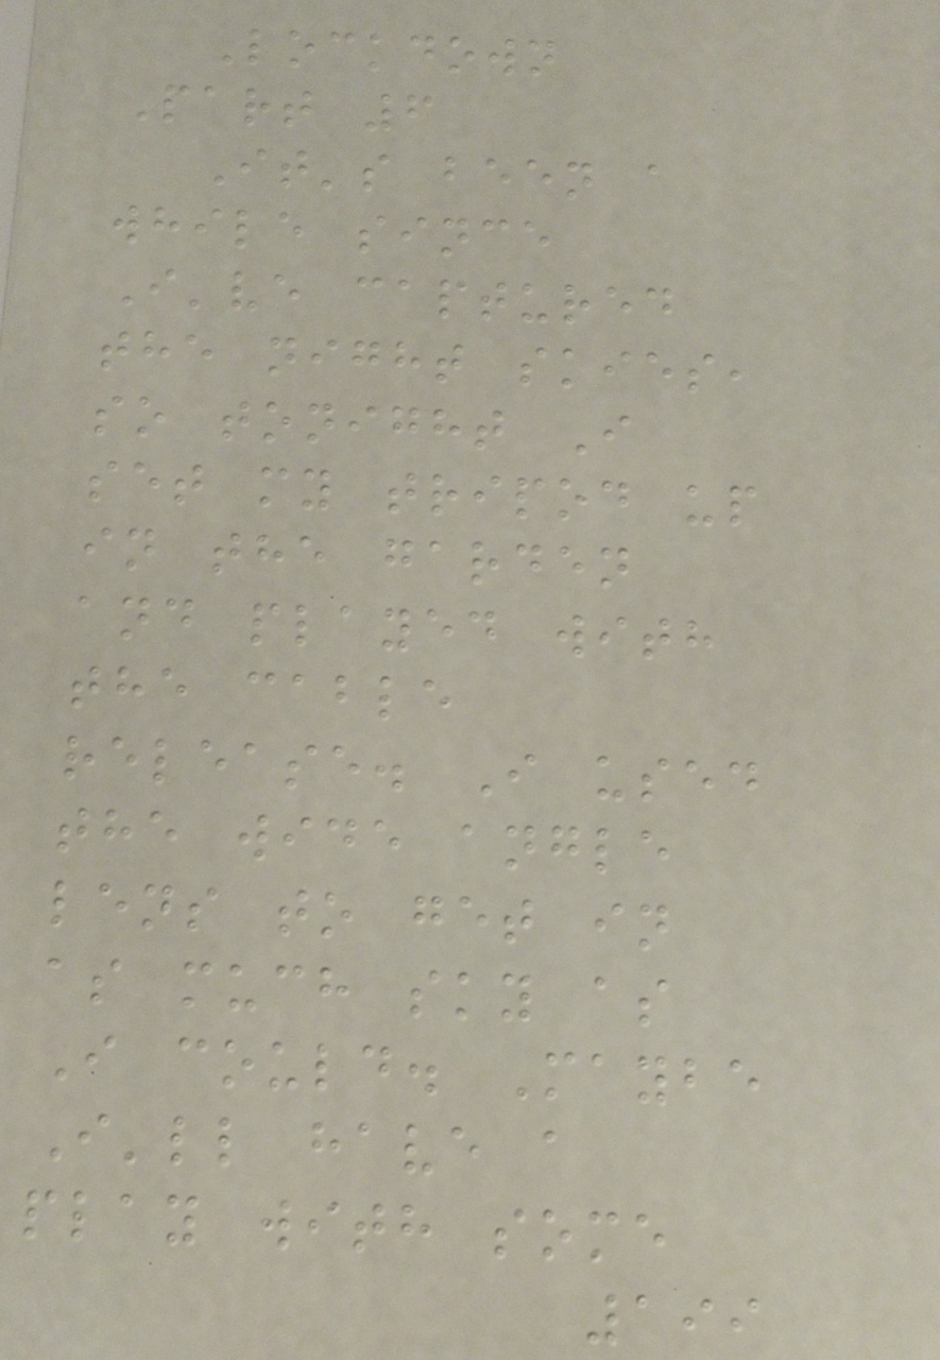Lockdown
Part 6
It's been a
while since
I've captured
the night skies,
so tonight I
set my tripod up
in the garden
and played with
the cable
release. I used
the wide angle
lens to get in
as much sky as
I could. Maybe
I'll have a
play with some
199
